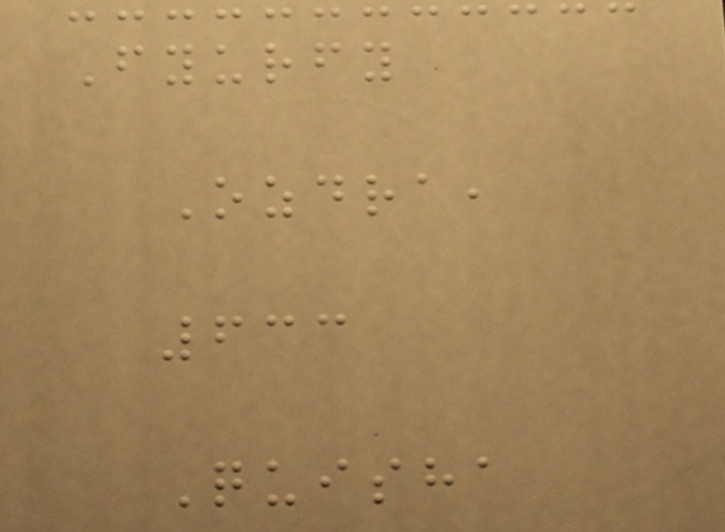Fyurfy
Ozdra,
633
Quisha
